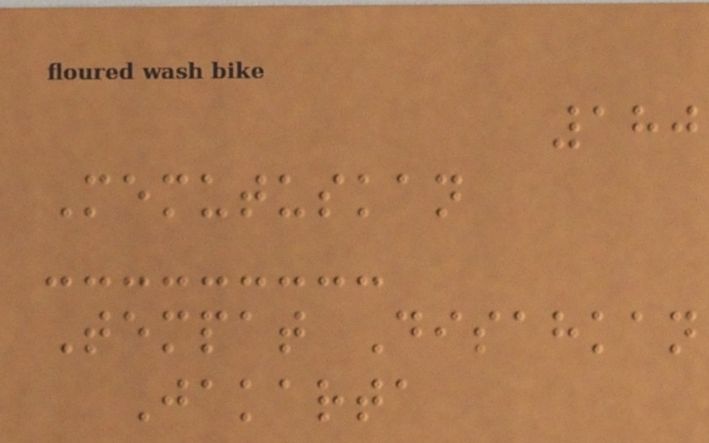180
Memutuskan
Tempat Disahkan
Jakarta
